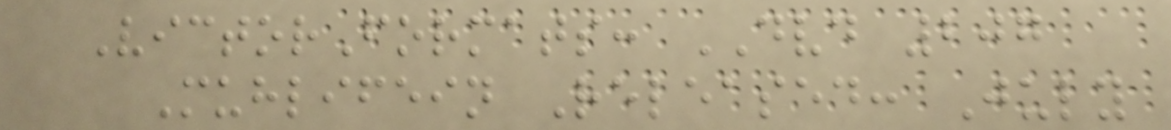VictorFormats: DVD 207
Muhlifein Released: July
